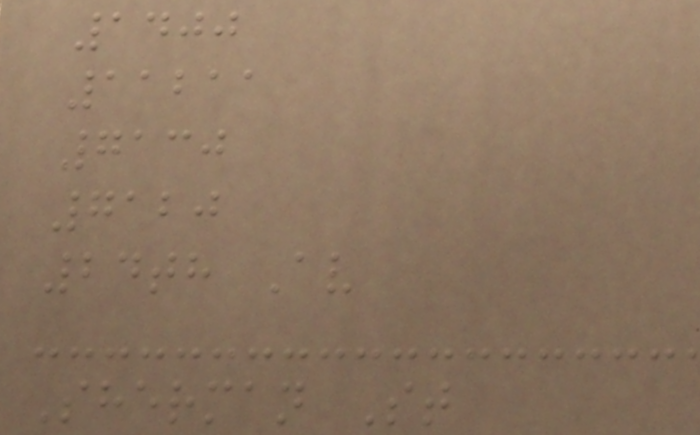1400
11211
7130
7120
24th Av
Sherman St
